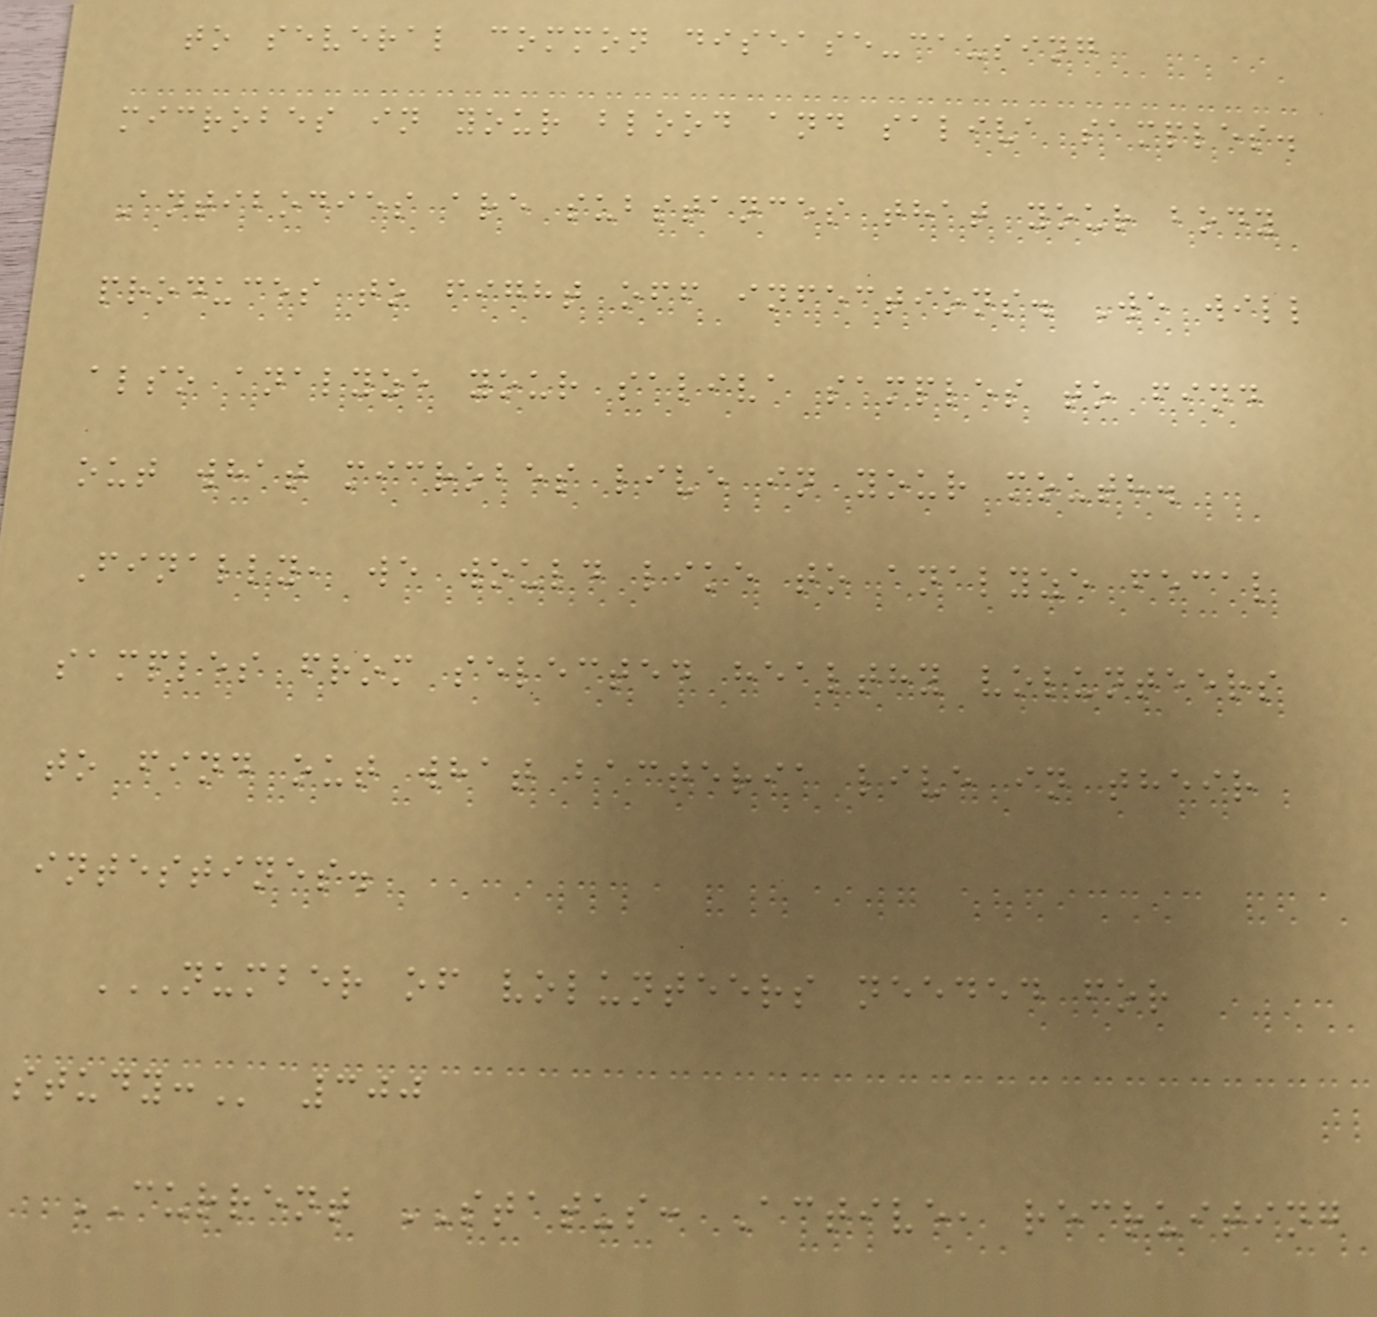to several common disease-causing
microbes in your blood and saliva samples.
Antibodies are substances that your body
produces to fight off infections. We will
also analyze your saliva samples to find
out what microbes live in your mouth.
Finally, we would like to analyze fecal
samples from selected healthy volunteers
to find out what bacteria live in their
intestines.
NUMBER OF VOLUNTEERS NEEDED FOR
STUDY: 300
CURRENT STATUS: Active, recruiting
